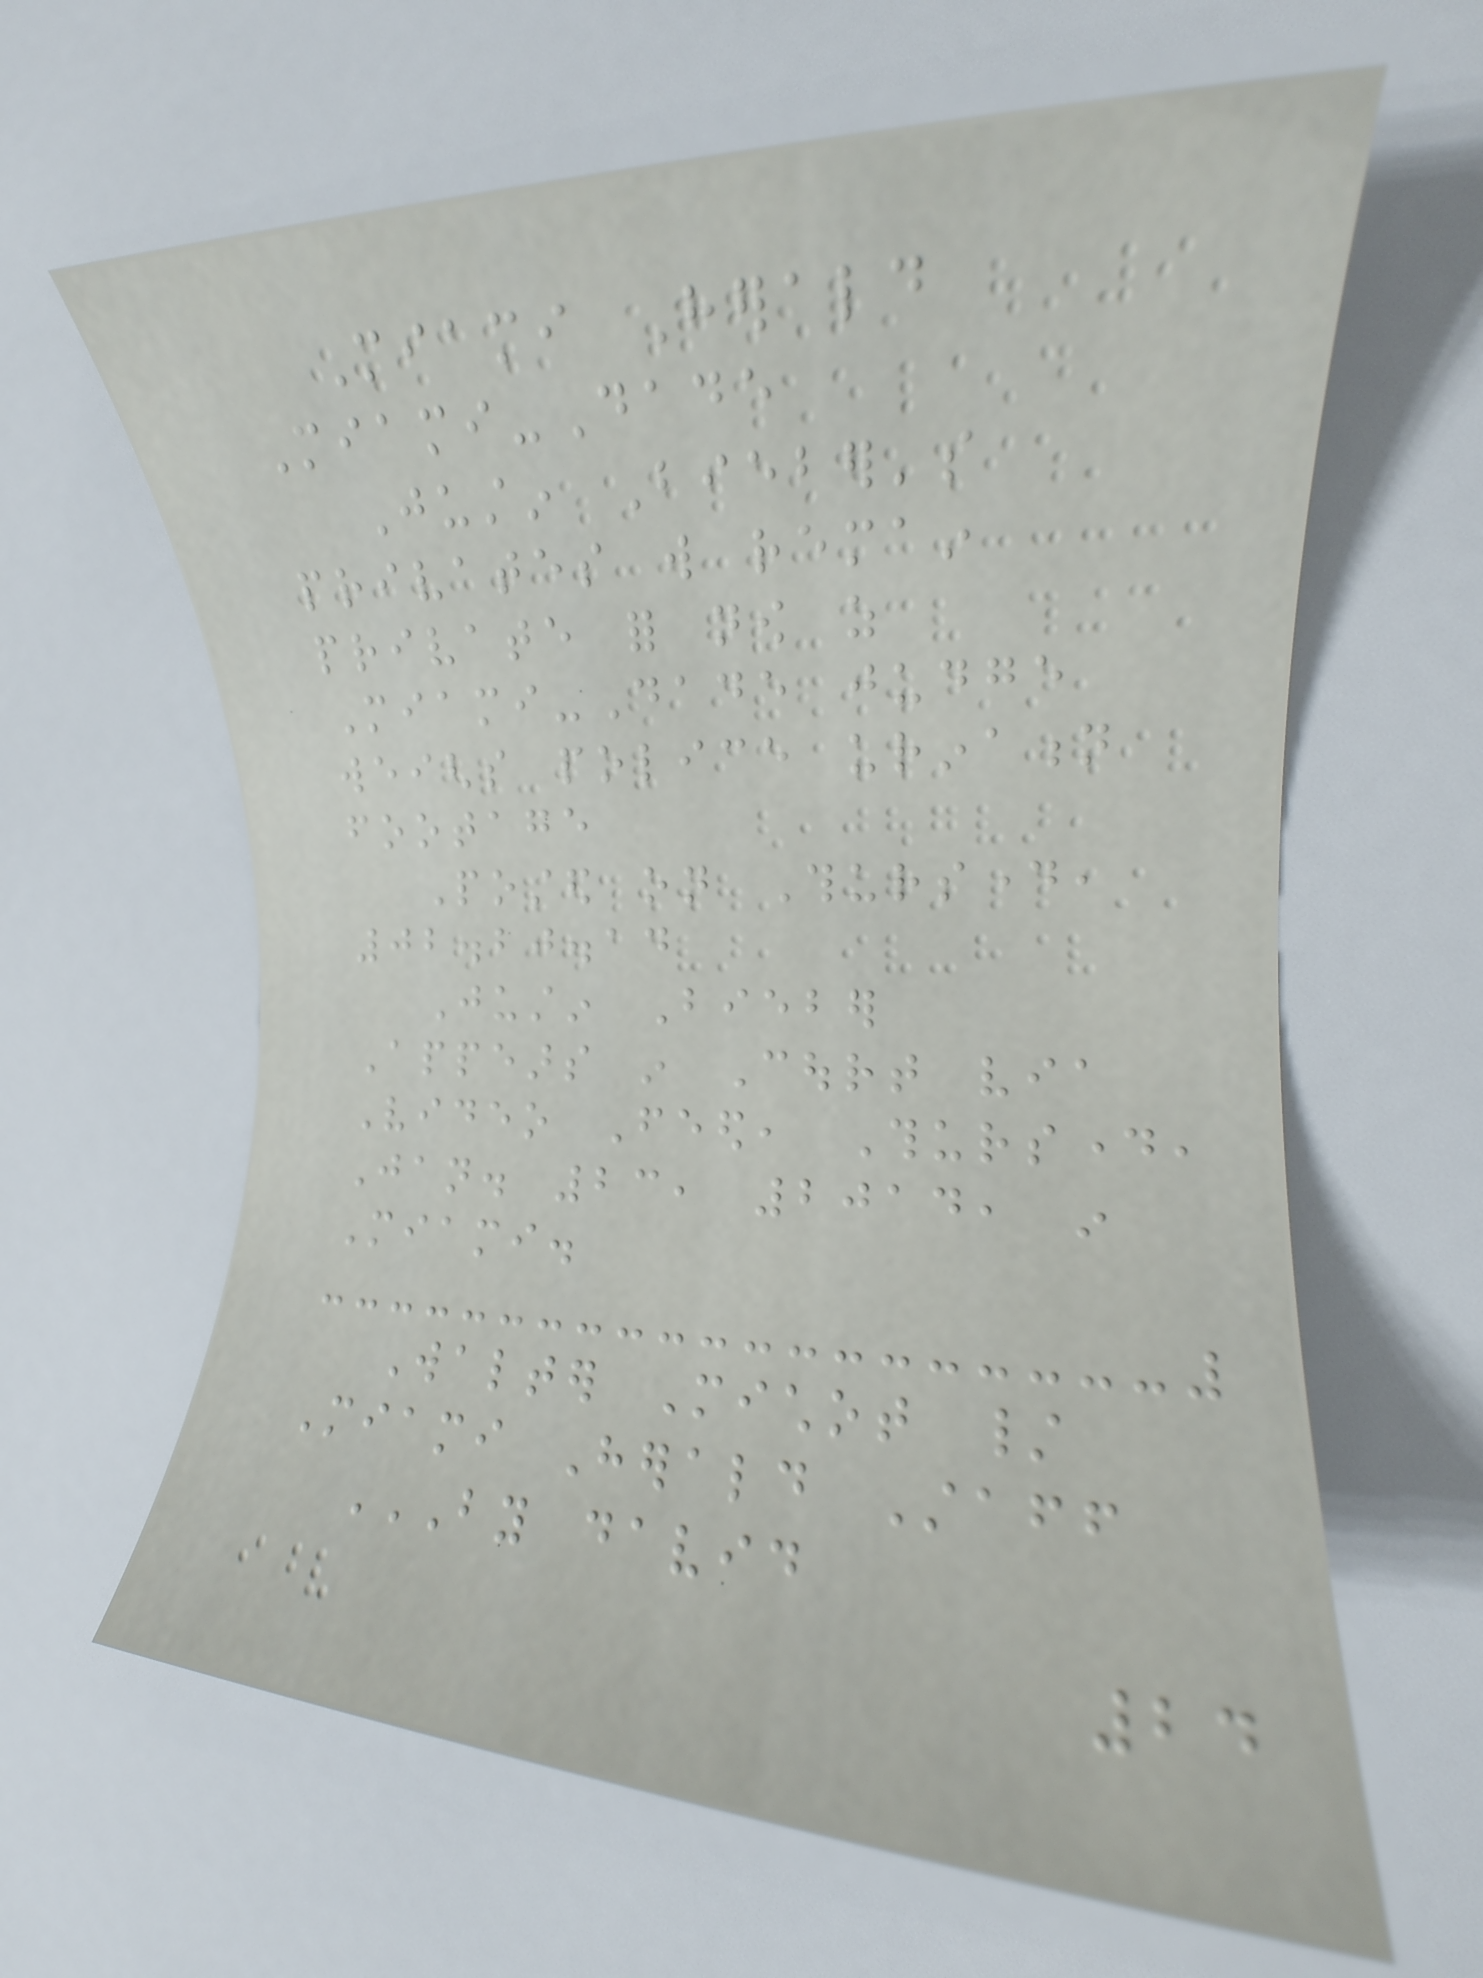Miami Herald
Miami-Dade
Justin Bieber's
privates will remain
private for now as
Miami-Dade judge
weighs police urination
footage
Posted on Thursday,
02.20.14
Justin Bieber
Appears in Court via
Video Feed, Thursday,
Jan. 23, 2014, in
Miami.
Walter Michot /
Miami Herald Staff
BY DAVID
24
